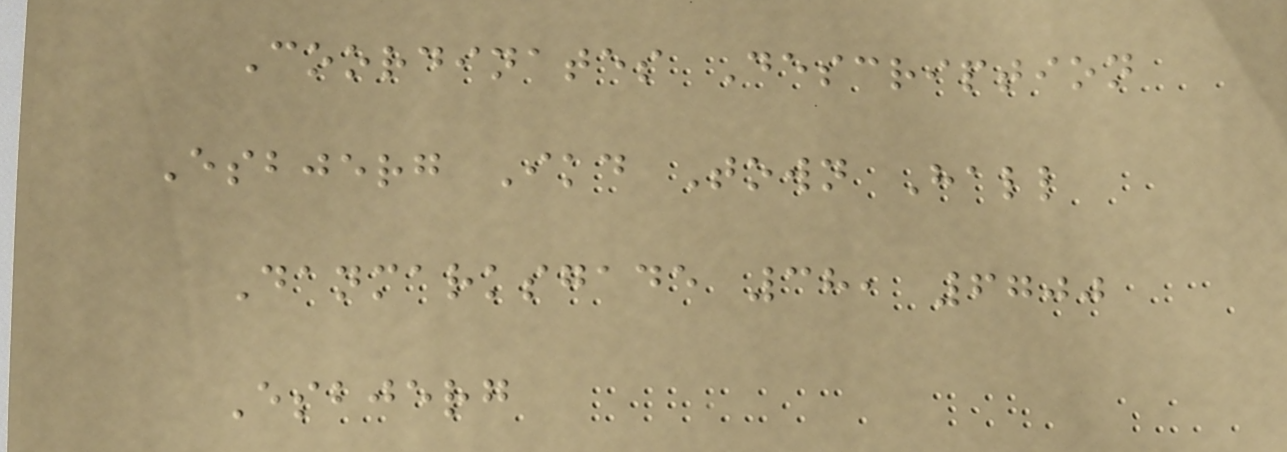Coordinates Description
Esbjerg Ikd Town Hall
Danmarksgade 38, 6700
Esbjerg
